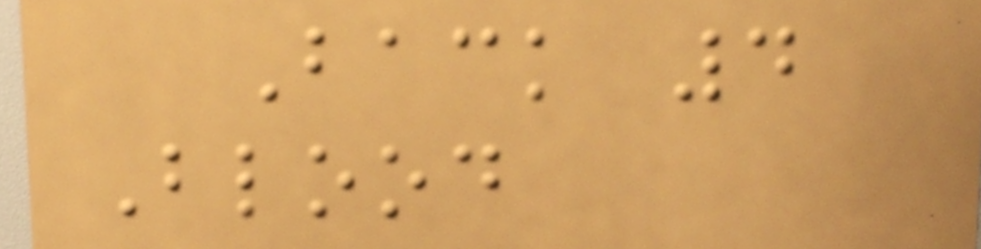Back 4
Blood
